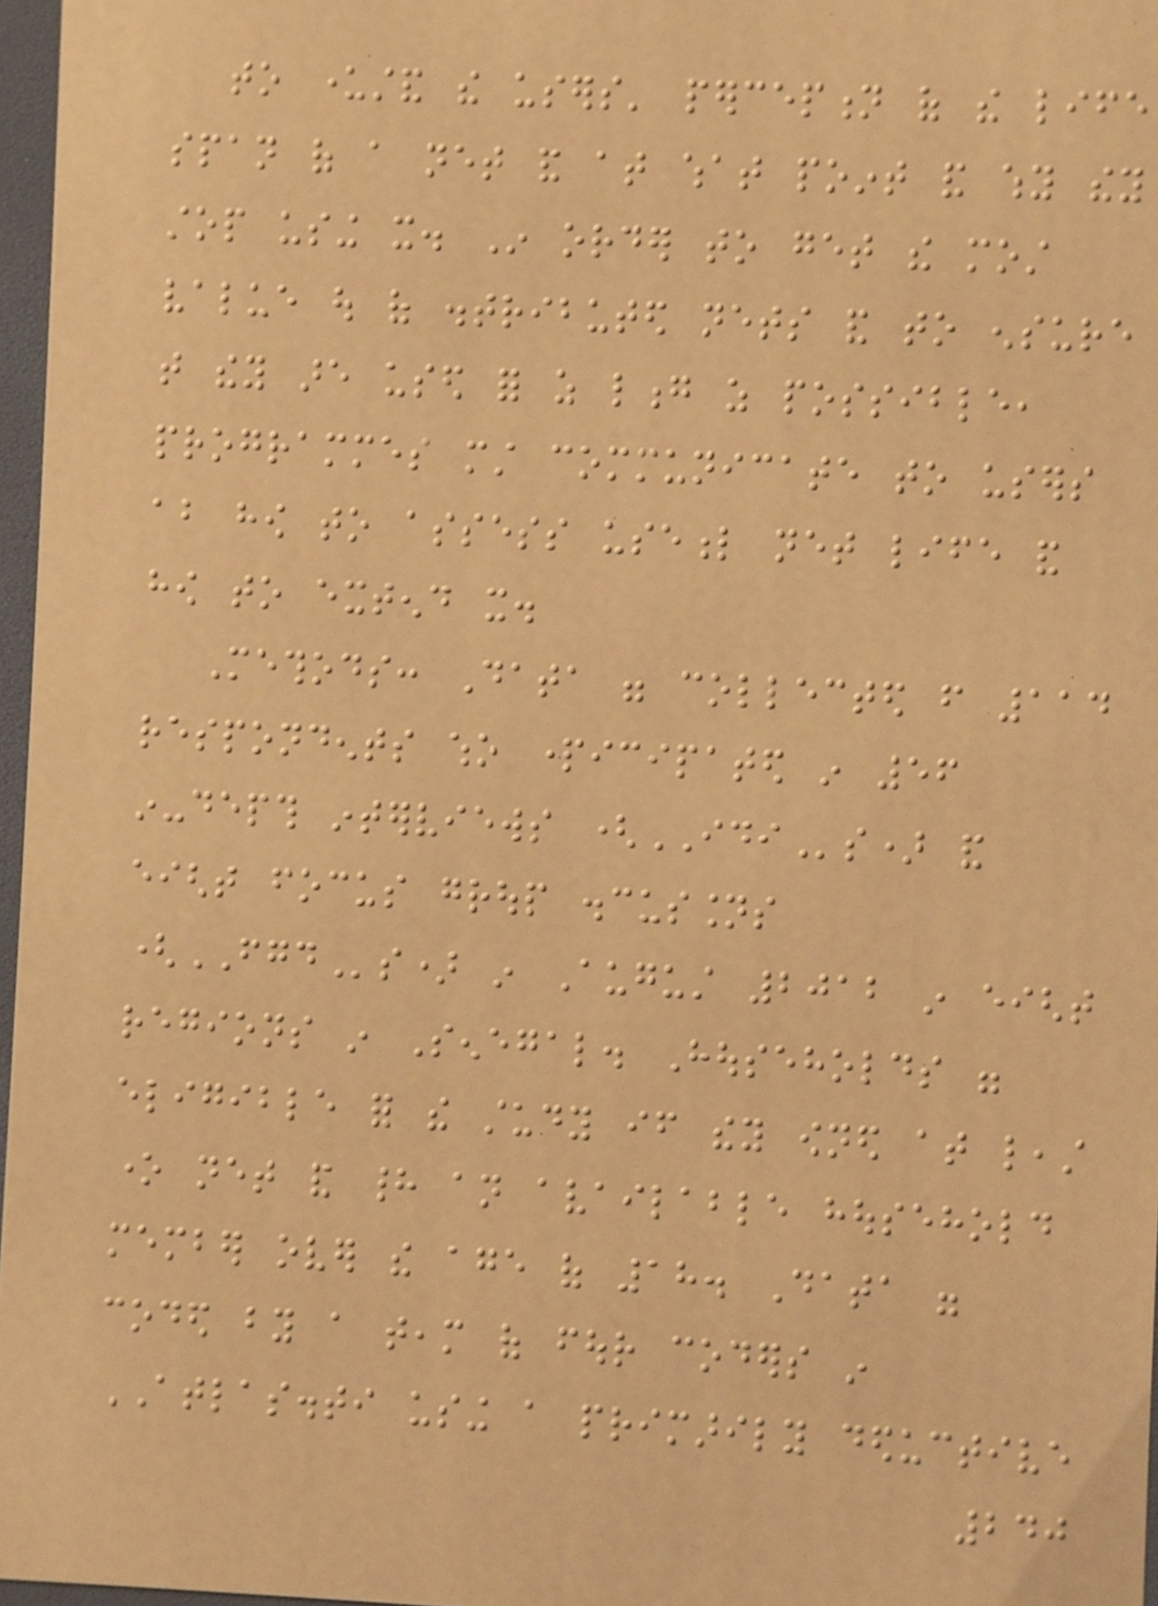to understand the users' perception of the life
span of a net and at what point and why they
stop using it. In order to get the most
value out of distributed nets and to ensure
that they are used for as long as possible,
programmes must communicate to users
about how to assess useful net life and
how to extend it.
Methods: Data were collected from 114
respondents who participated in 56
in-depth interviews (IDIs) and
eight focus group discussions
(FGDs) in August 2012 in eight
regions in Senegal. Households were
eligible for the study if they owned at least
one net and had an available household
member over the age of 18. Data were
coded by a team of four coders in
ATLAS.ti using a primarily deductive
240
